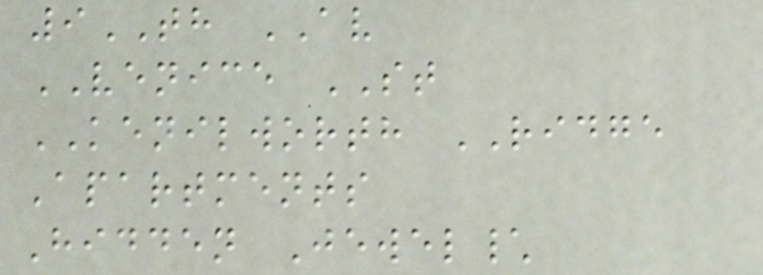9TH AV
VENICE ST
KENILWORTH RIDGE
Apartments
Hidden Jewel\
